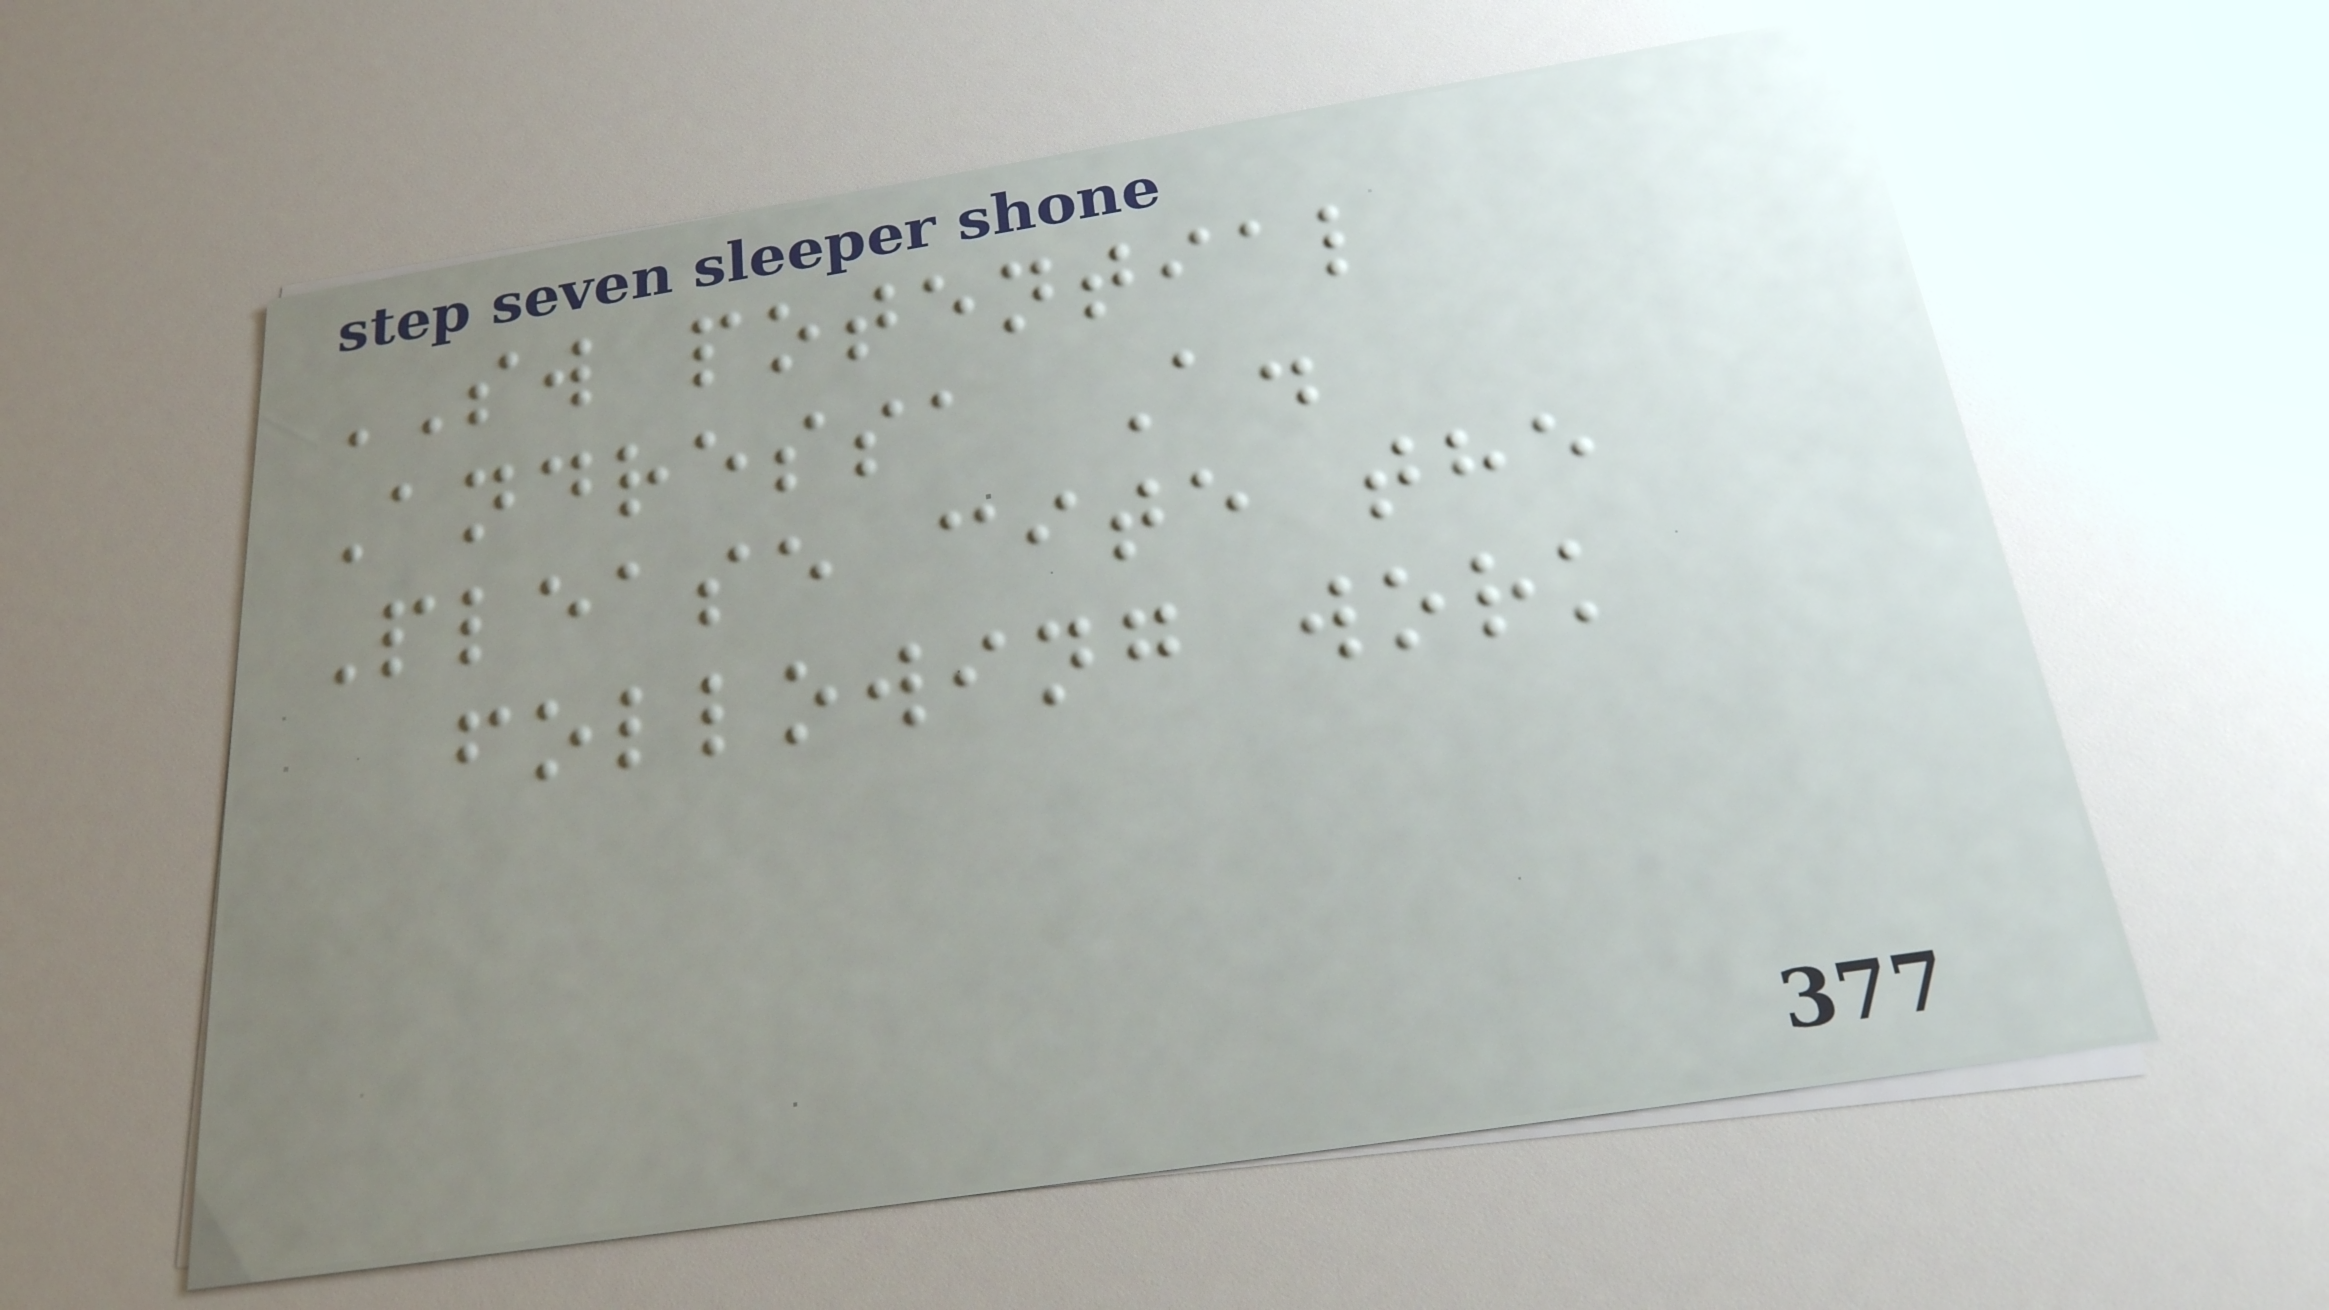SW potential
Andressa A.
Please cite the
following work
